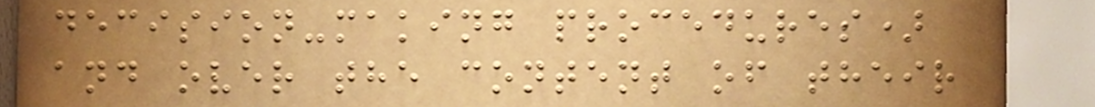decision-making procedures)
and over the content of their
